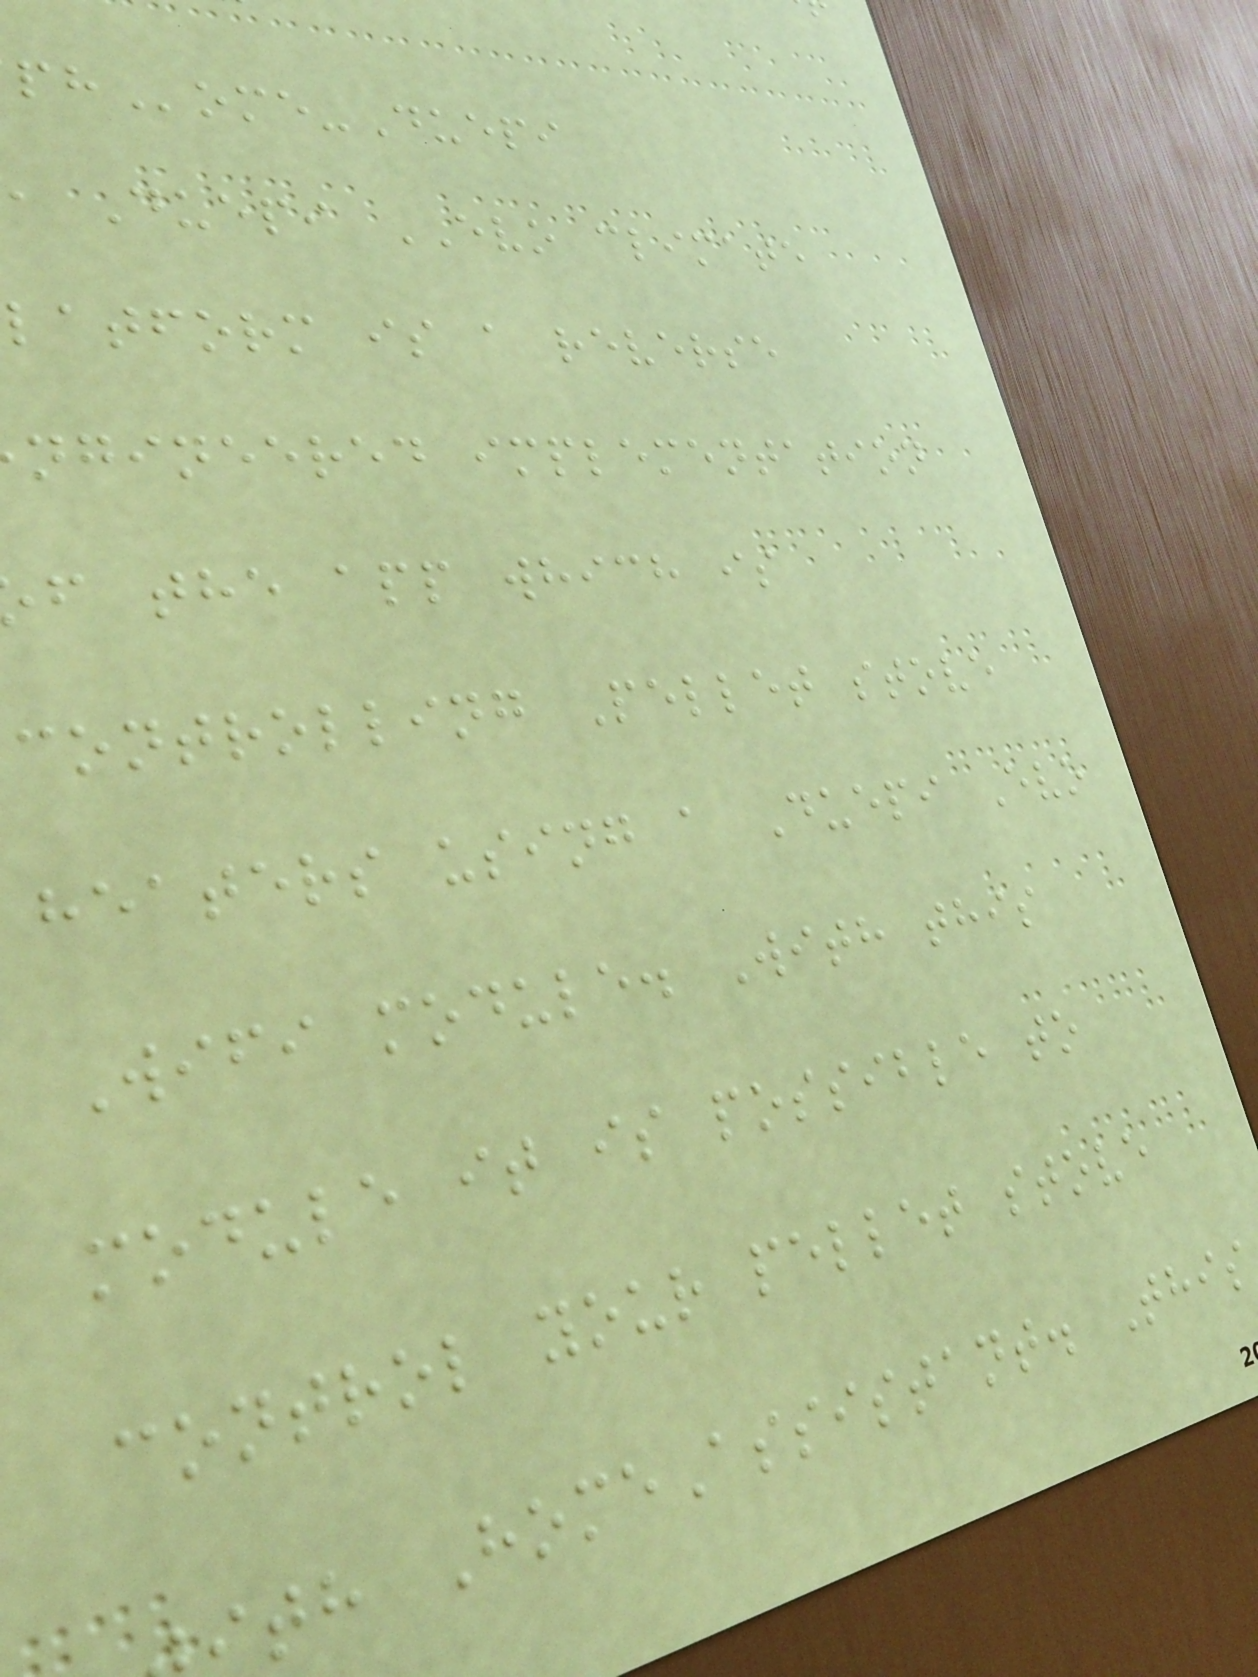ome-Duepi
Duepi EVO climate
latform is a reverse
ngineered implementation
f the app which is
controlling Pellet stove
heaters using a Duepi Evo
Wifi module. With this
module it is possible to
control your pellet stove
th HomeAssistant. This
